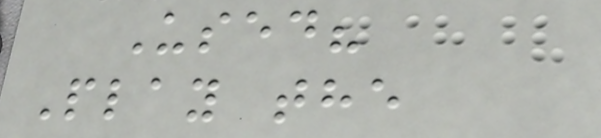Used?
Play the
